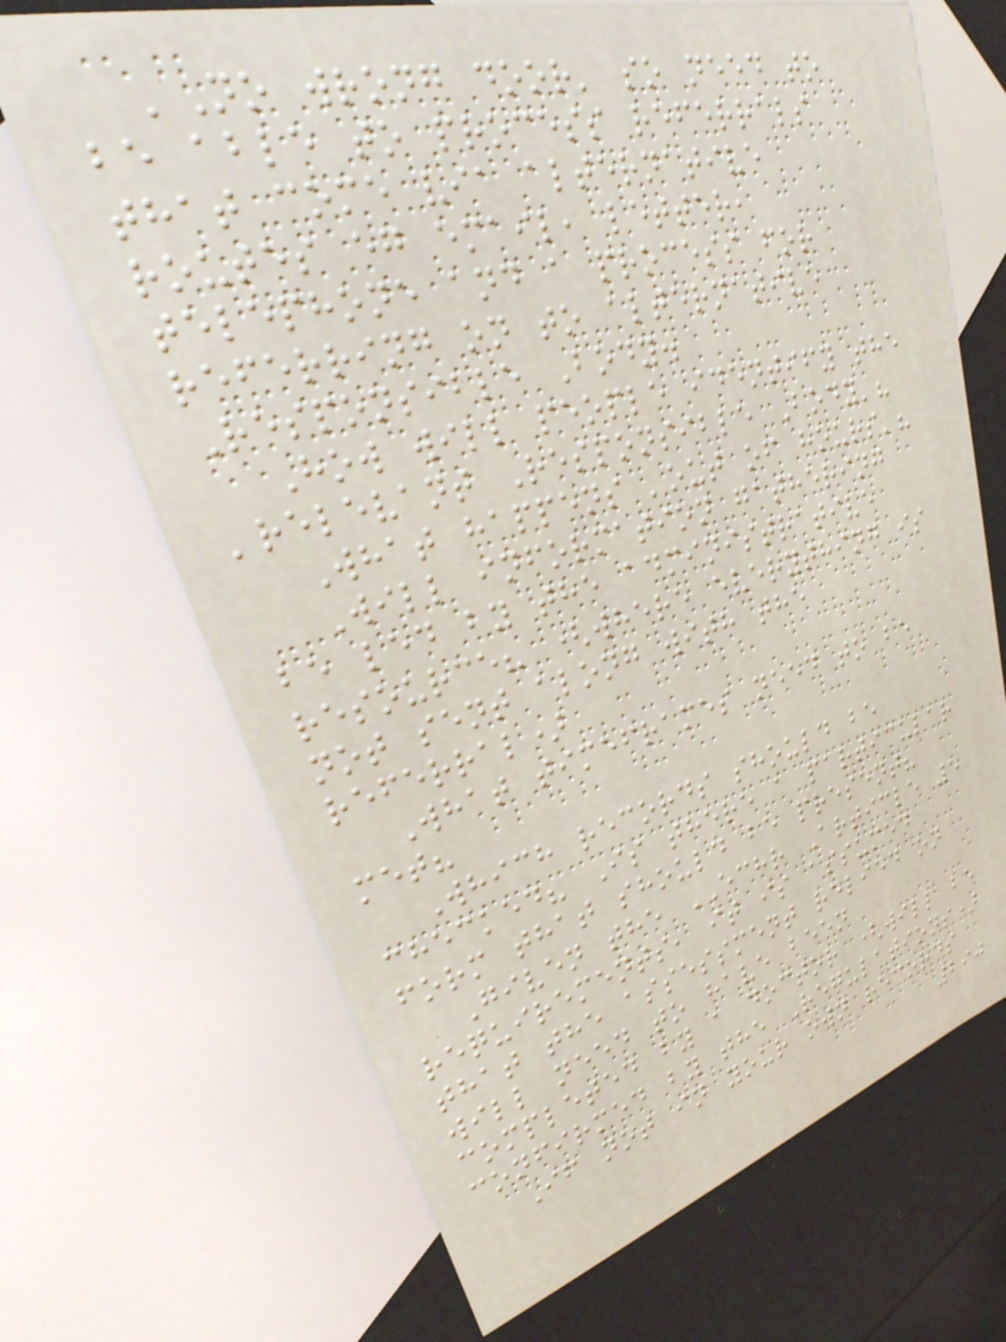'No wrong door' so need to
be able to process referrals
that come via alternative
routes eg email, letter,
telephone and a process for
referring on to alternative
Responsible Body.
How will people identify the
'relevant Responsible Body'?
What happens 'out of hours'?
Will information gathering
be led by the administrative
resource? (where everything is
not sent along with the
referral)
What timeframes need to be
met?
Which records should be
checked? Is there a particular
form that should be present?
Given the ECHR Article 5
requirements, it is assumed
that the assessment relied on
will need to have been
completed by a doctor (will be
confirmed by the Regulations)
If not in your own records
290
